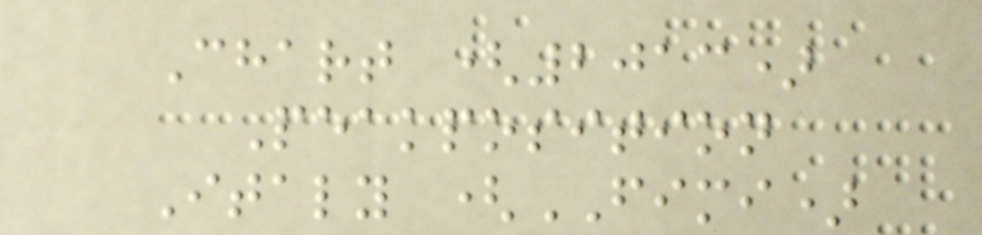Chart (2013)
Peakposition
Italy (FIMI)
